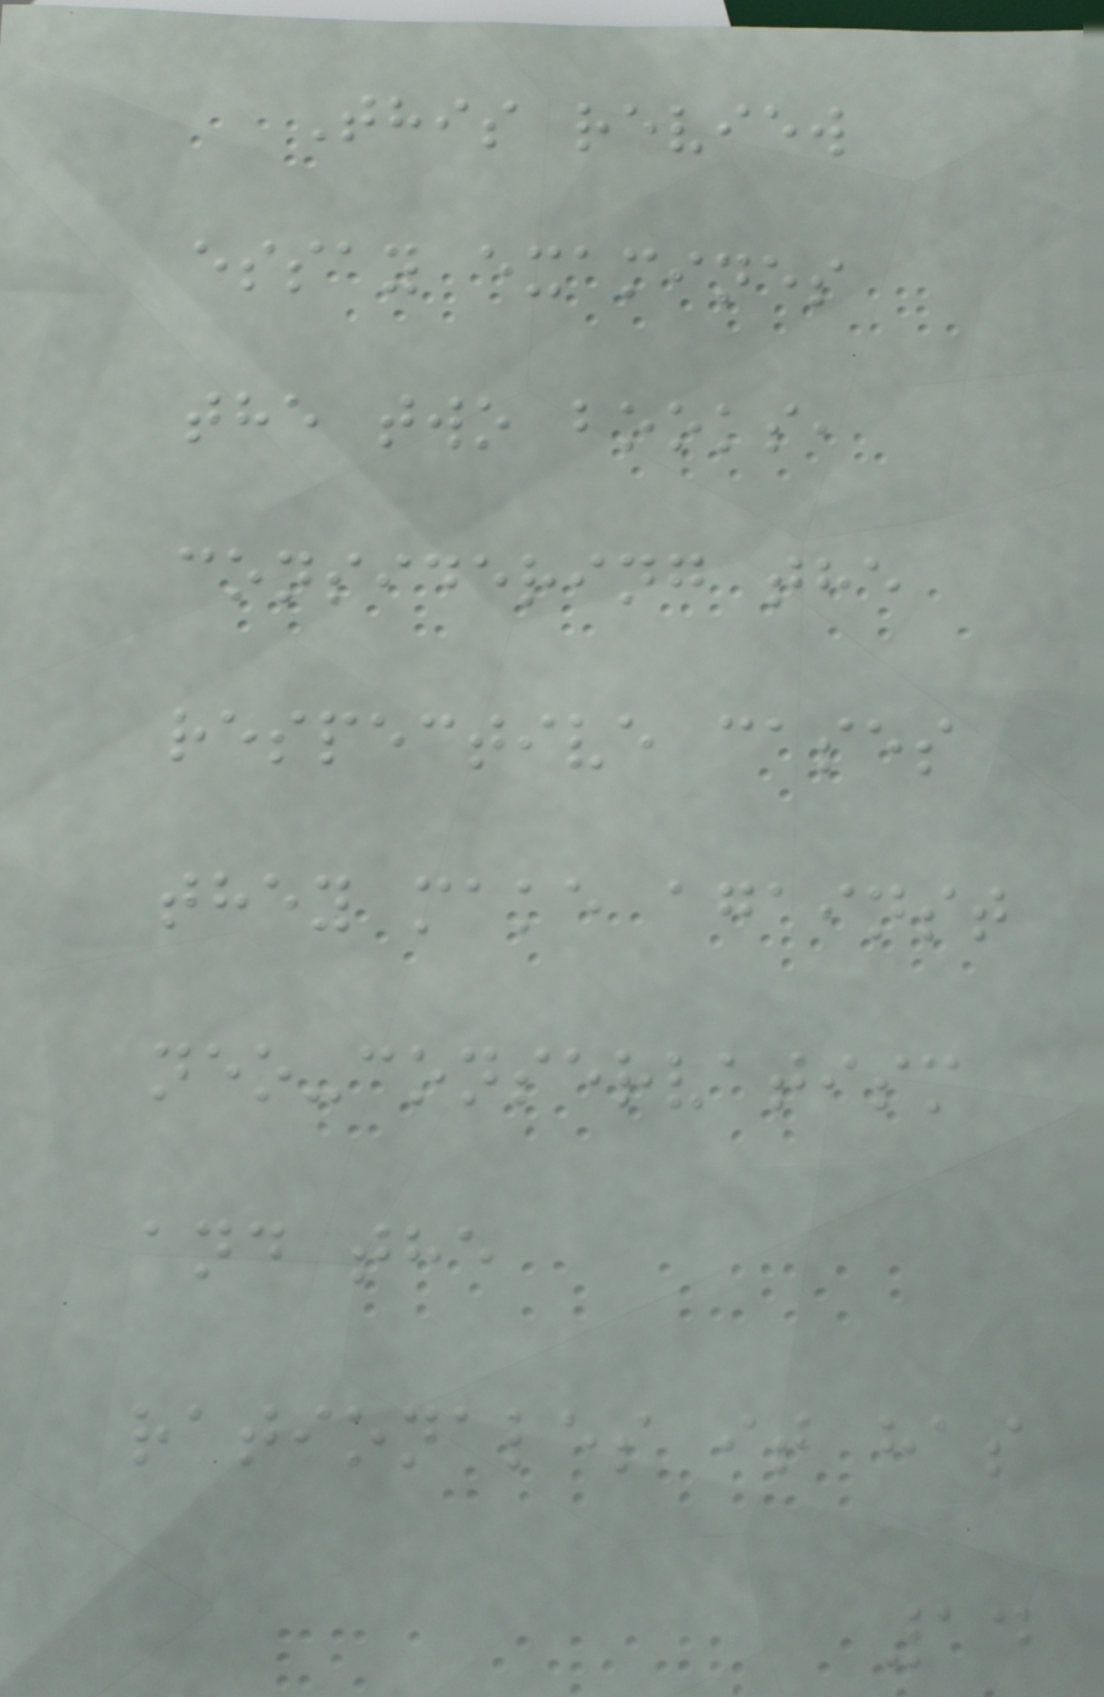This review
essay examines
the two books,
considering the
respective cases
they make against
neo-conservatism
and the
rationales it has
14
